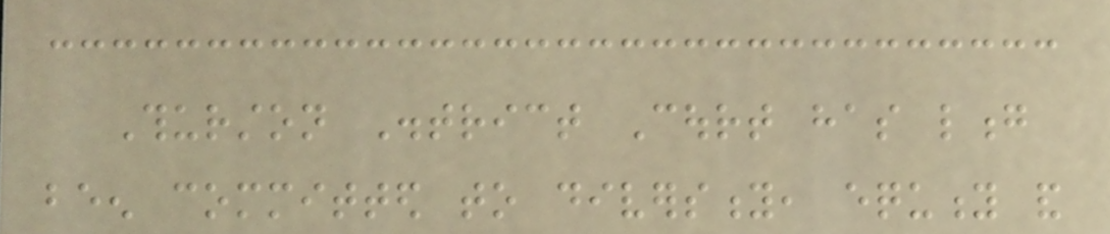Thurston District Court has long
been committed to diversity, equity and
